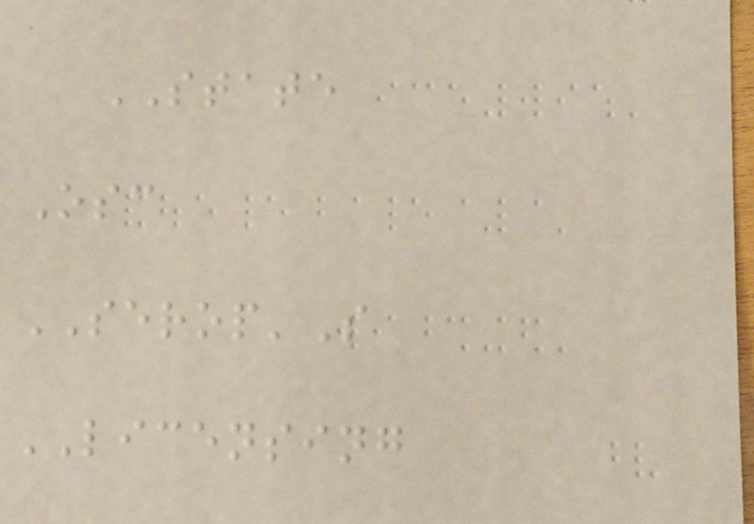STATE
Osc
SEROP'S
LICENSING
